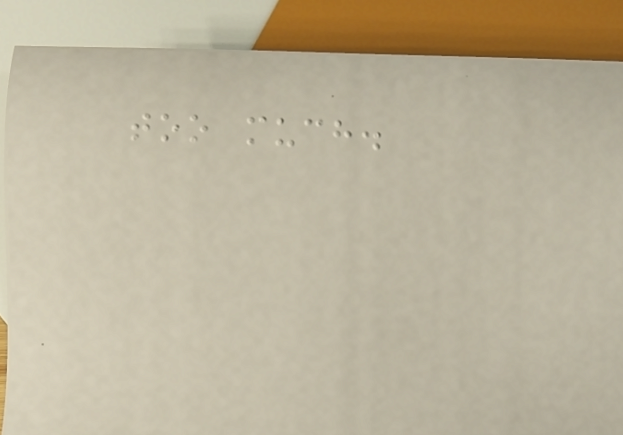too much.
